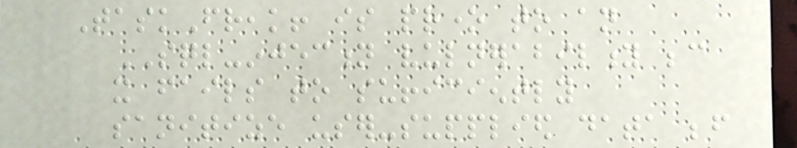TaskFreak! is prone to an
SQL-injection vulnerability because
it fails to sufficiently
sanitize user-supplied data before
